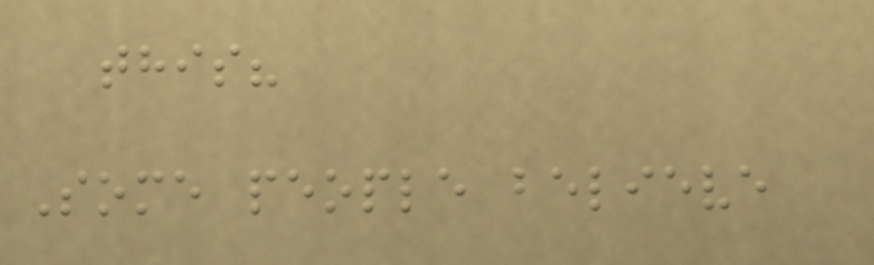this?
Some people believe
